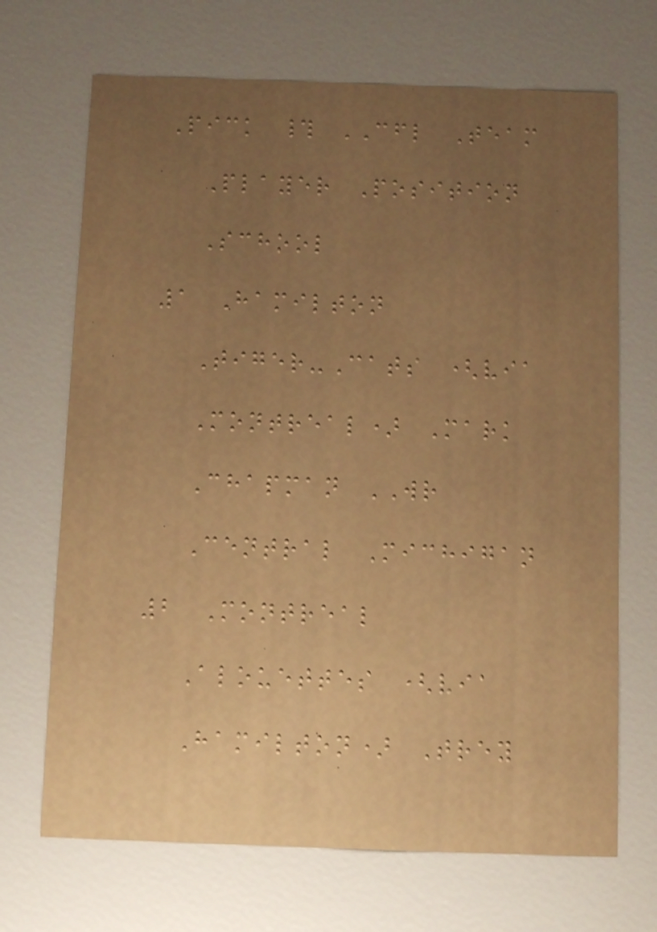Pick # CFL Team
Player Position
School
1 Hamilton
Tiger-Cats (via
Montreal) Mark
Chapman WR
Central Michigan
2 Montreal
Alouettes (via
Hamilton) Trey
